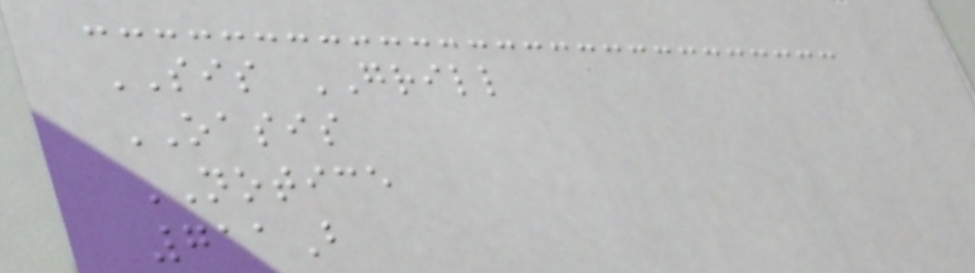SIS GRILL
OASIS
NOTICE
711B
